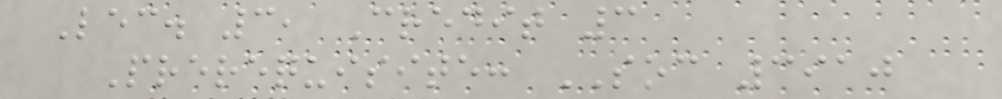Lec. 3, Credit 3
Prerequisite: SOC 3910
